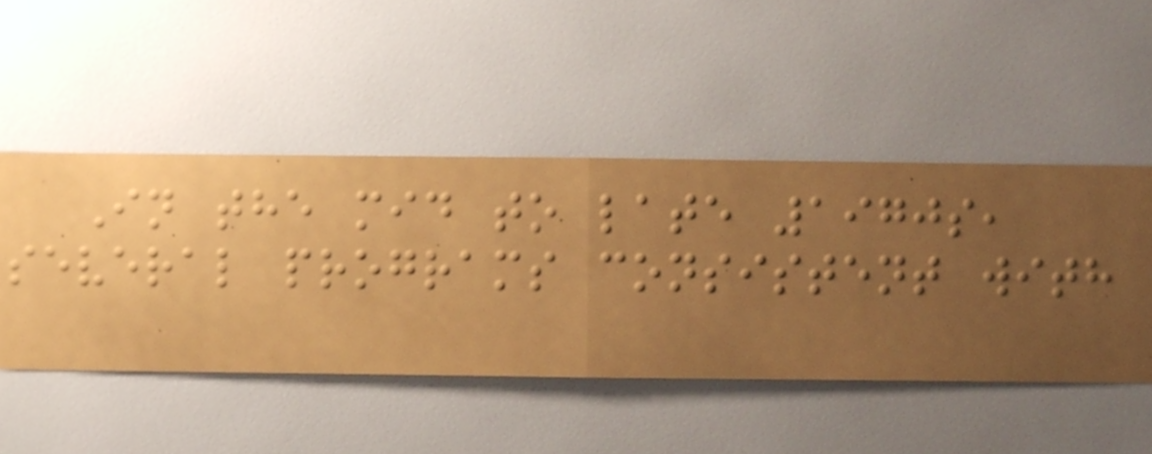In the mid to late 1970s,
several programs consistent with
